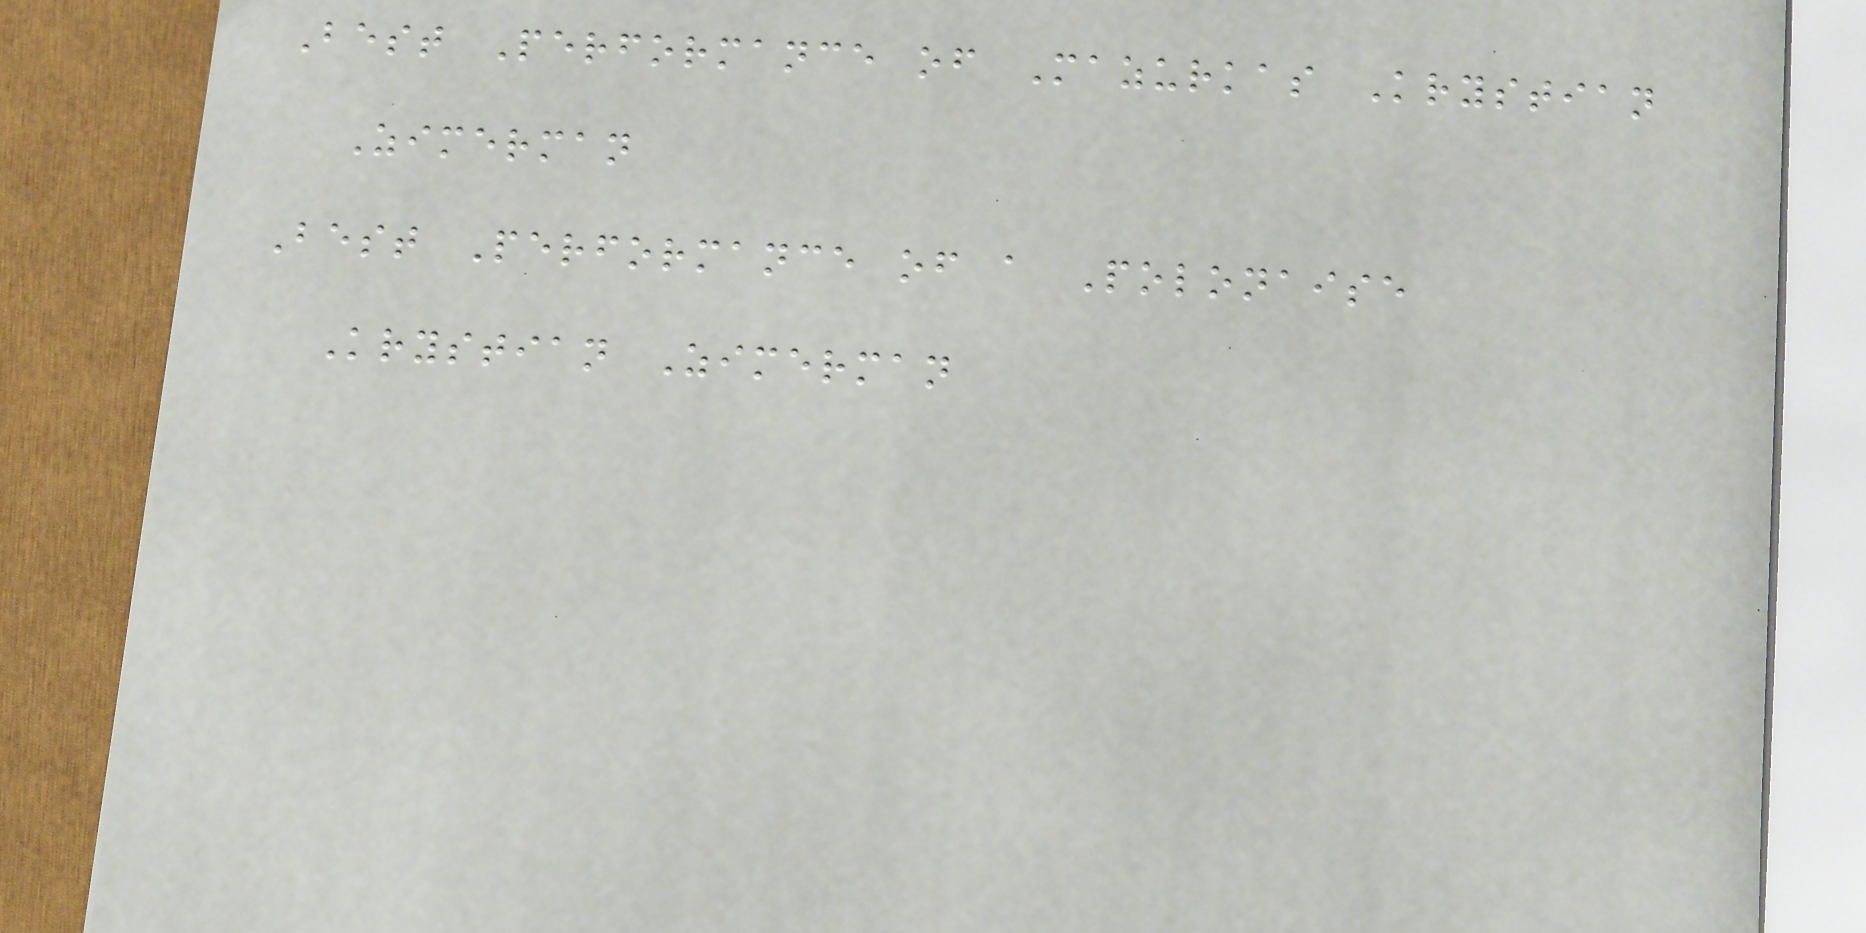Best Performance of Mazurkas Krystian
Zimerman
Best Performance of a Polonaise
Krystian Zimerman
